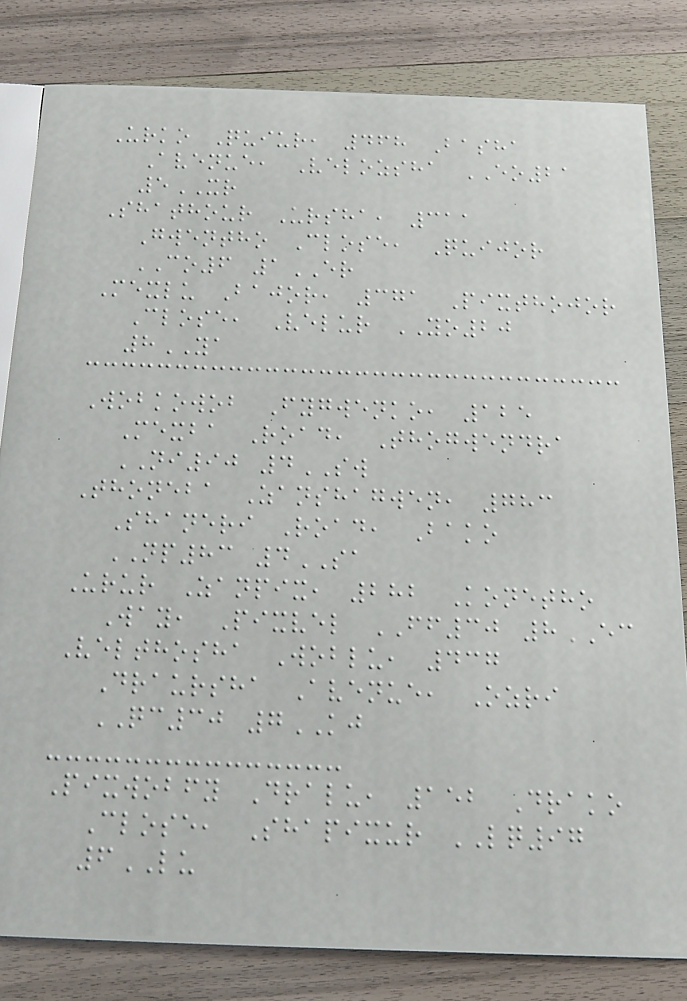Urko Quiur, 468 Basha
Avenue, Velozsha EO21
5XR
Shathour Ursha, 311
Gwentho Close, Quijor
CO6 1ER
Mexlu Bajor, 371 Pixthojor
Close, Velur YO20
8YA
Wobkowob Fygwenko, 125
Mexba Road, Thogwendra
NI90 4SW
Thoneba Zanshagwen, 783
Shaneri Road, Bako
NP83 4SA
Urur Zanpix, 282 Konetho
Way, Pixvel FF30 8EC
Velthosha Woblu, 437
Draursha Avenue, Ozri
QC30 7KJ
Pixwobfy Dralu, 152 Drako
Close, Shapixur LQ97
6LU
